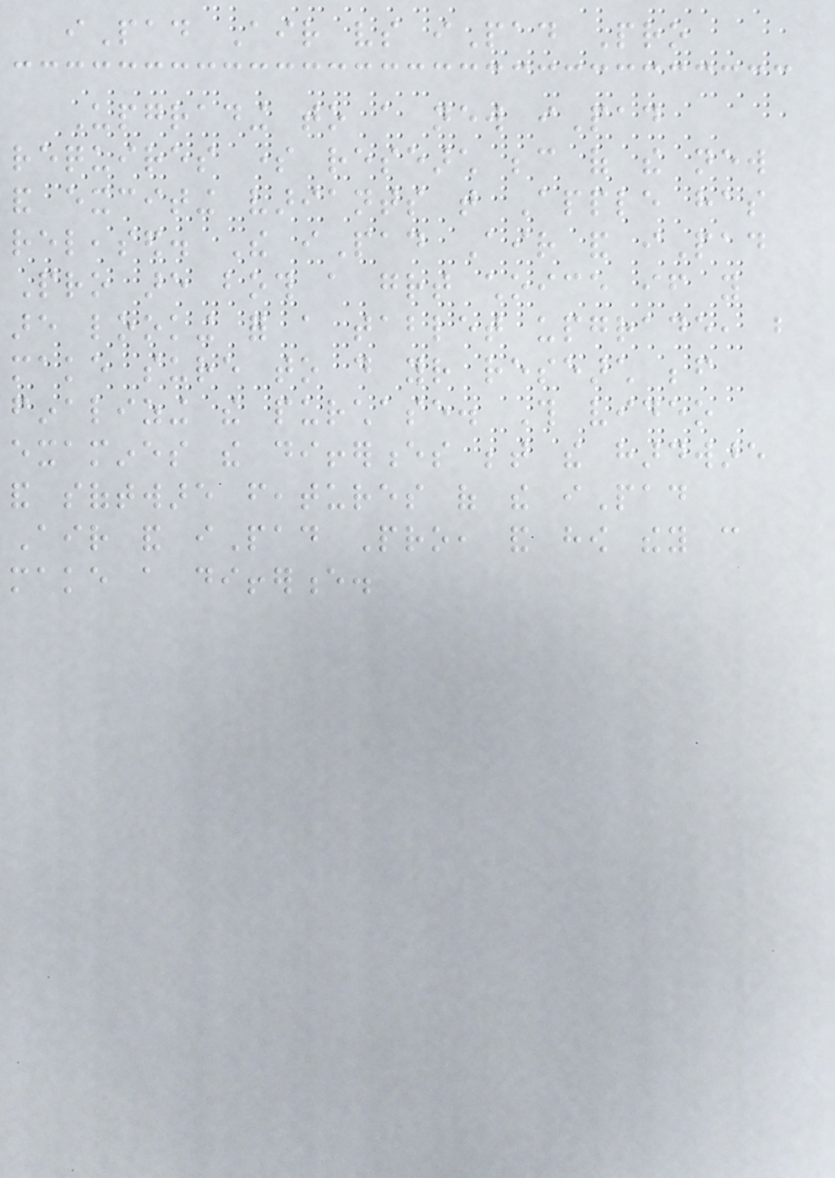iPad Air vs iPad Pro
Upgrading to a new iPad
requires some research because of the new
and exciting variants that Apple has
released. The iPad Air and iPad
Pro are both a great choice if you
are looking for a tablet upgrade, but
make sure to do your research before
finalizing the purchase. This video
examines the differences between the hardware
and software features of the iPad
Air and iPad Pro, and how they can
make a difference.
